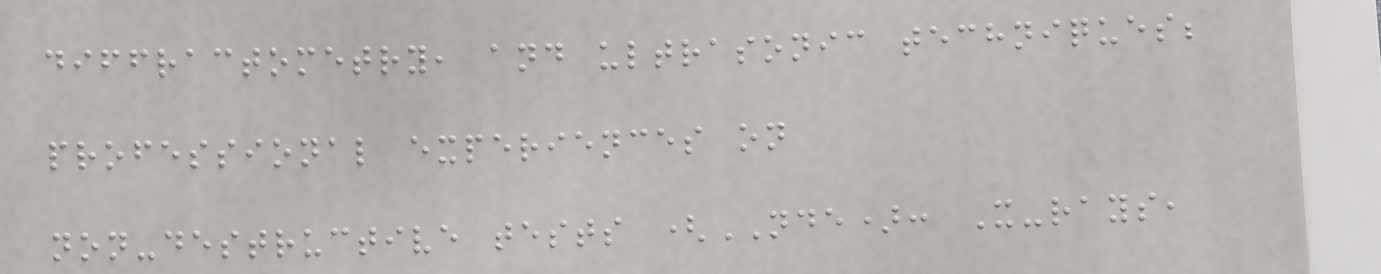diffractometry, and ultrasonic techniques;
professional experiences on
non-destructive tests (NDE): X-rays,
